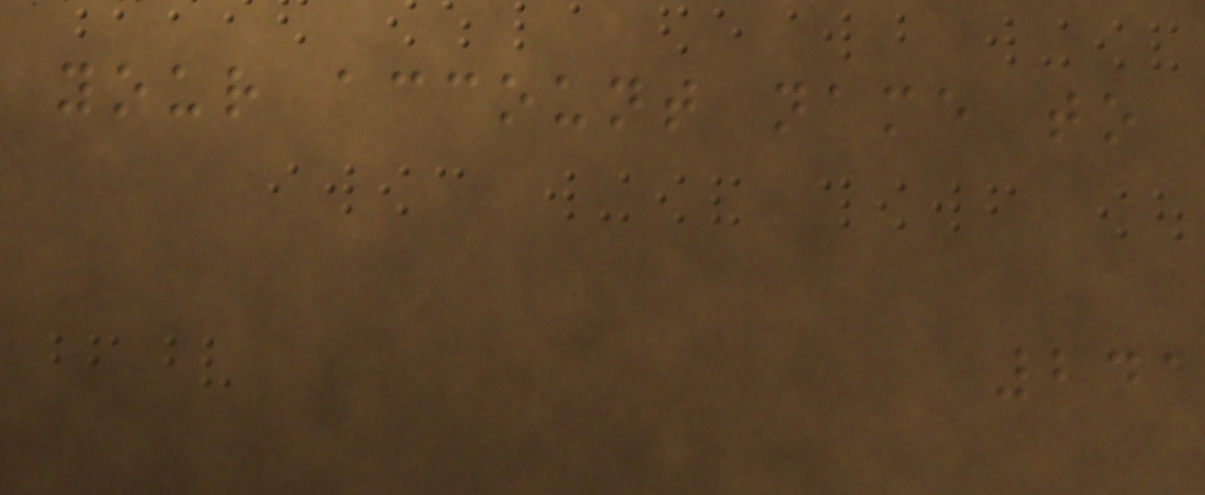your account name to
241
